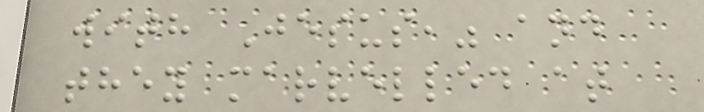with Jesus," and
they marvelled at
